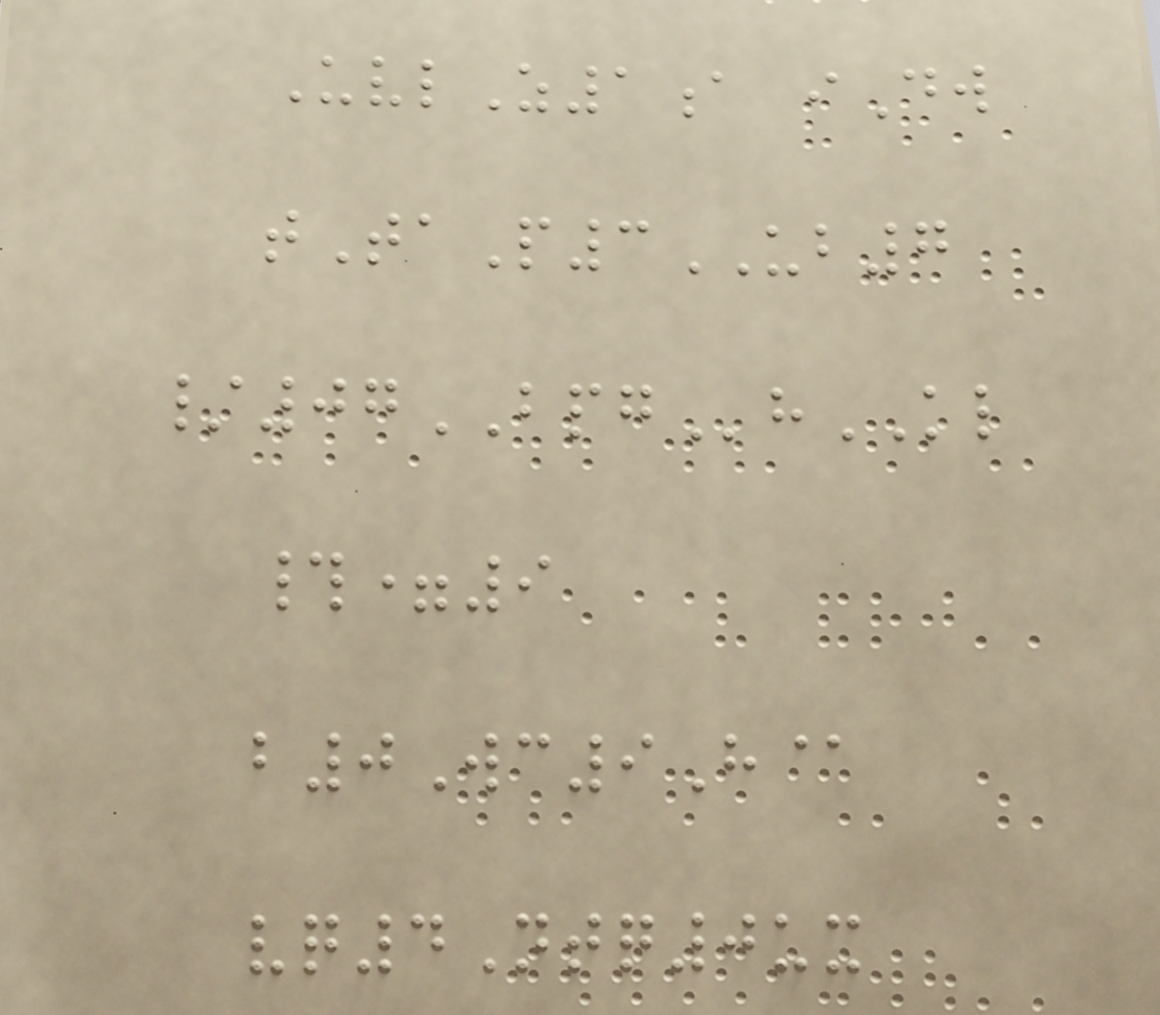UvlZ1a iDw
tTaP3UB7
/07BPGhKL
#=9
b0Wc9H@
vq4Ntq0ux
